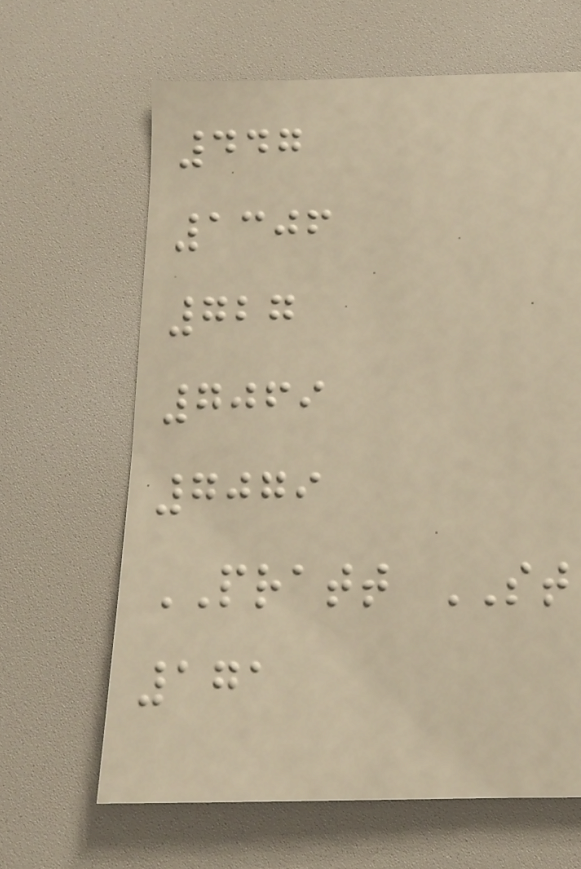447
1306
727
7069
7079
PRATT ST
171
